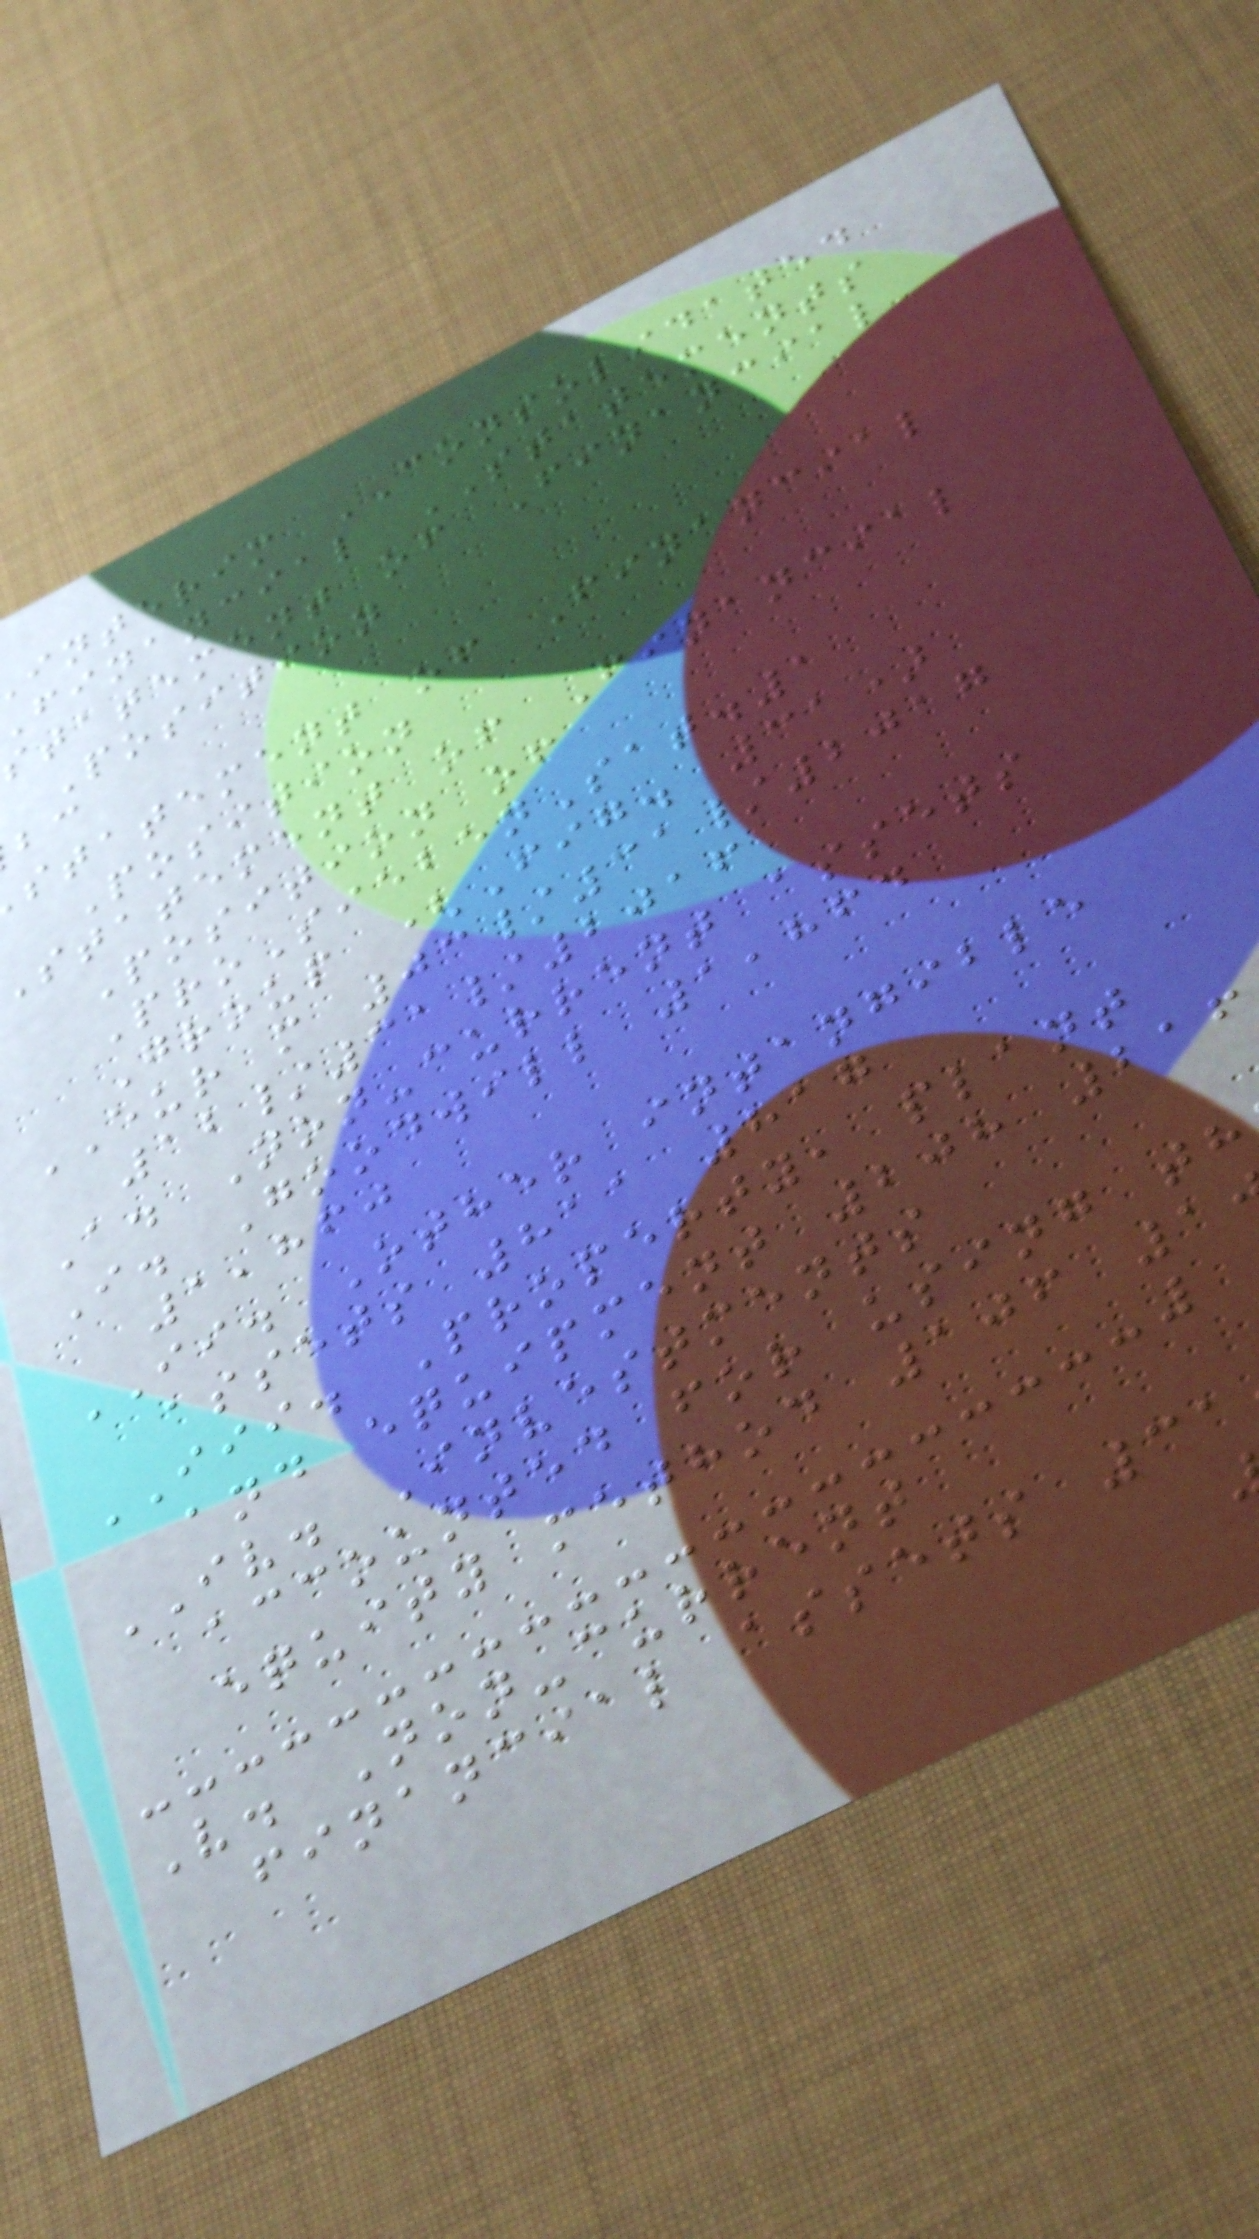interim CONSOLIDATED
financial STATEMENTS
statement of Financial
Position
statement of Financial
Position
statement of Financial
Position of
ProSiebenSat.1
Group (Fig. 31)
EUR m 03/31/2017
12/31/2016
A. Non-current assets
I. Goodwill 1,864
1,860
II. Other intangible
assets 811 817
III. Property, plant
and equipment 208 216
IV. Investments
accounted for using th
equity method 106 1
V. Non-current
financial assets 31
